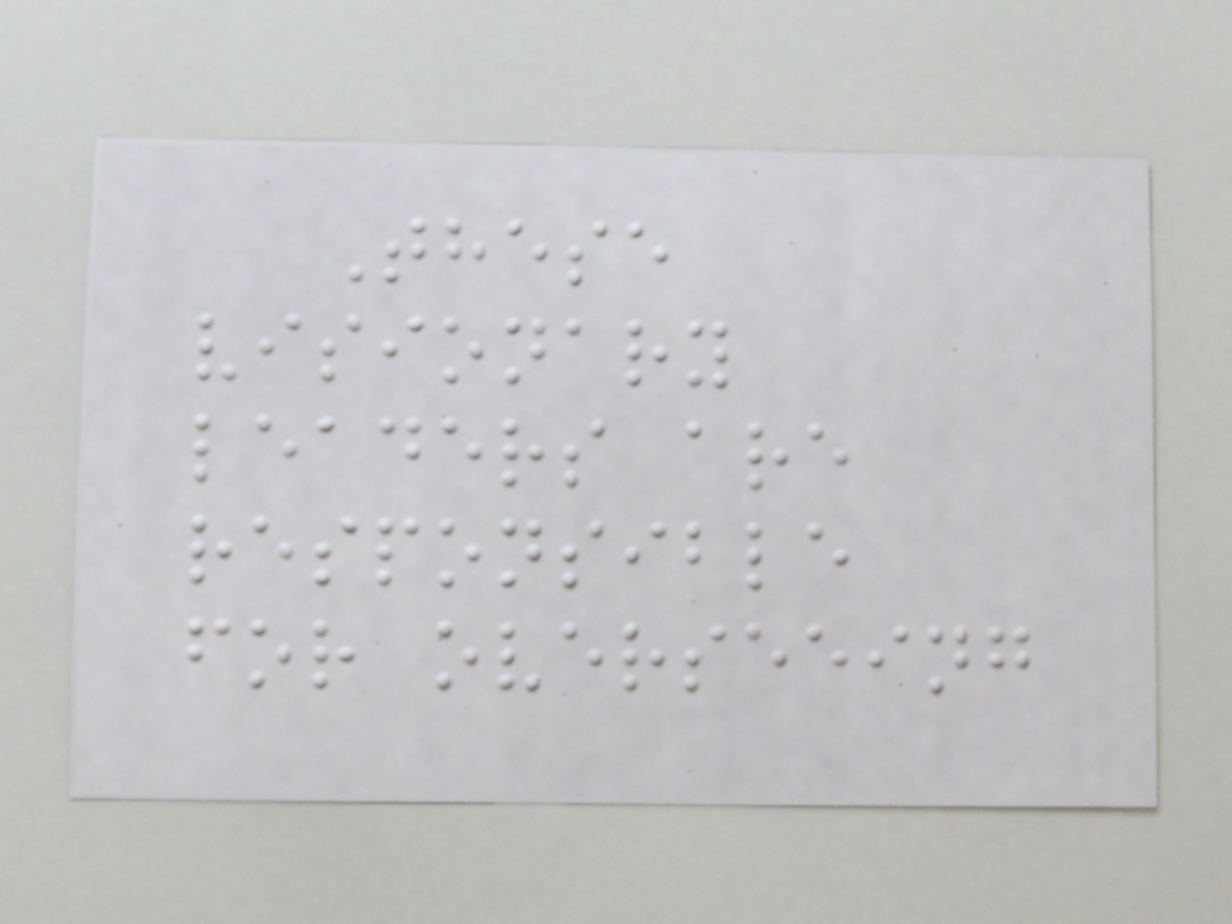These
visionary
leaders are
responsible
for overseeing
